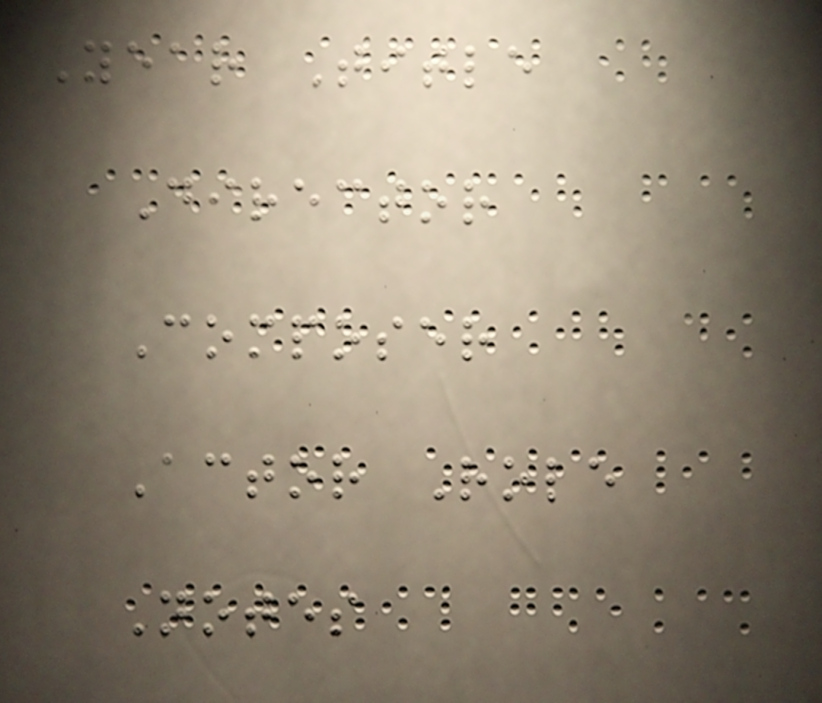Year Title
Director
Composer
Actor Role
Notes
